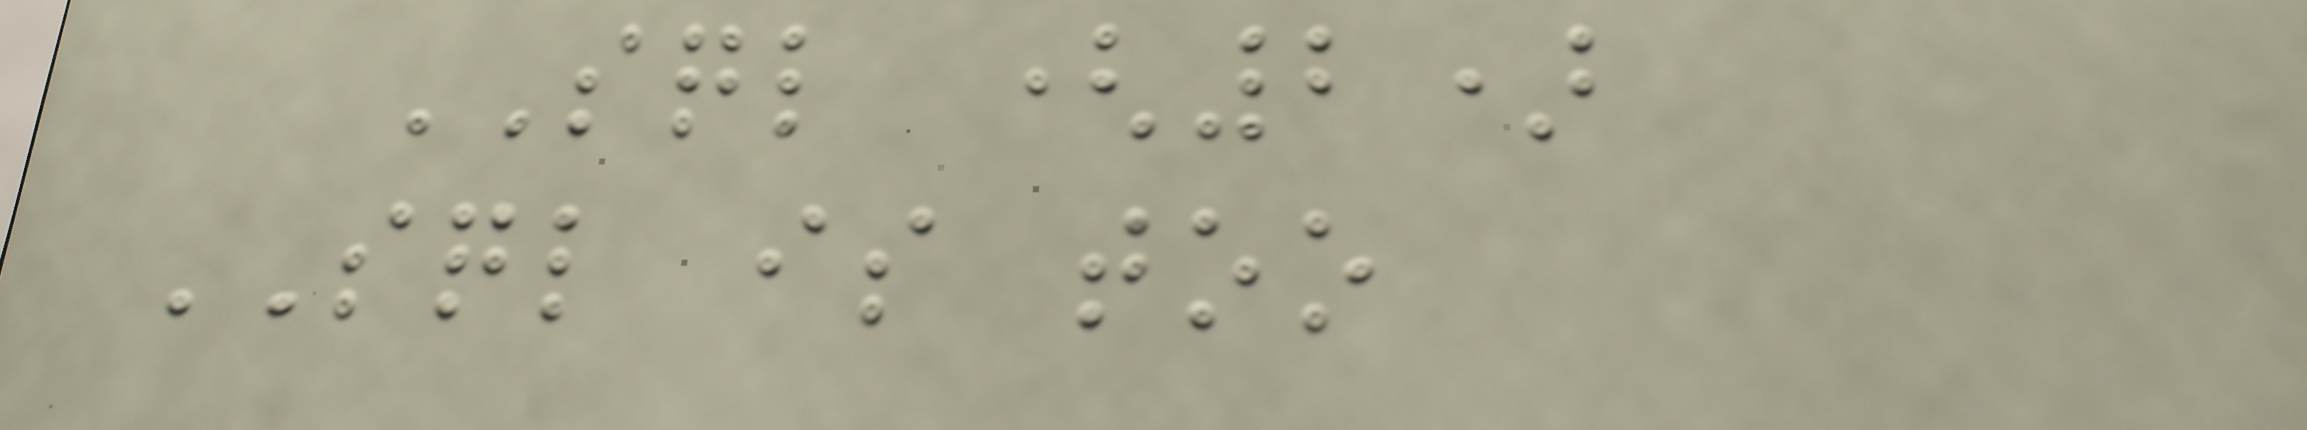SQL (2)
SQL is too
